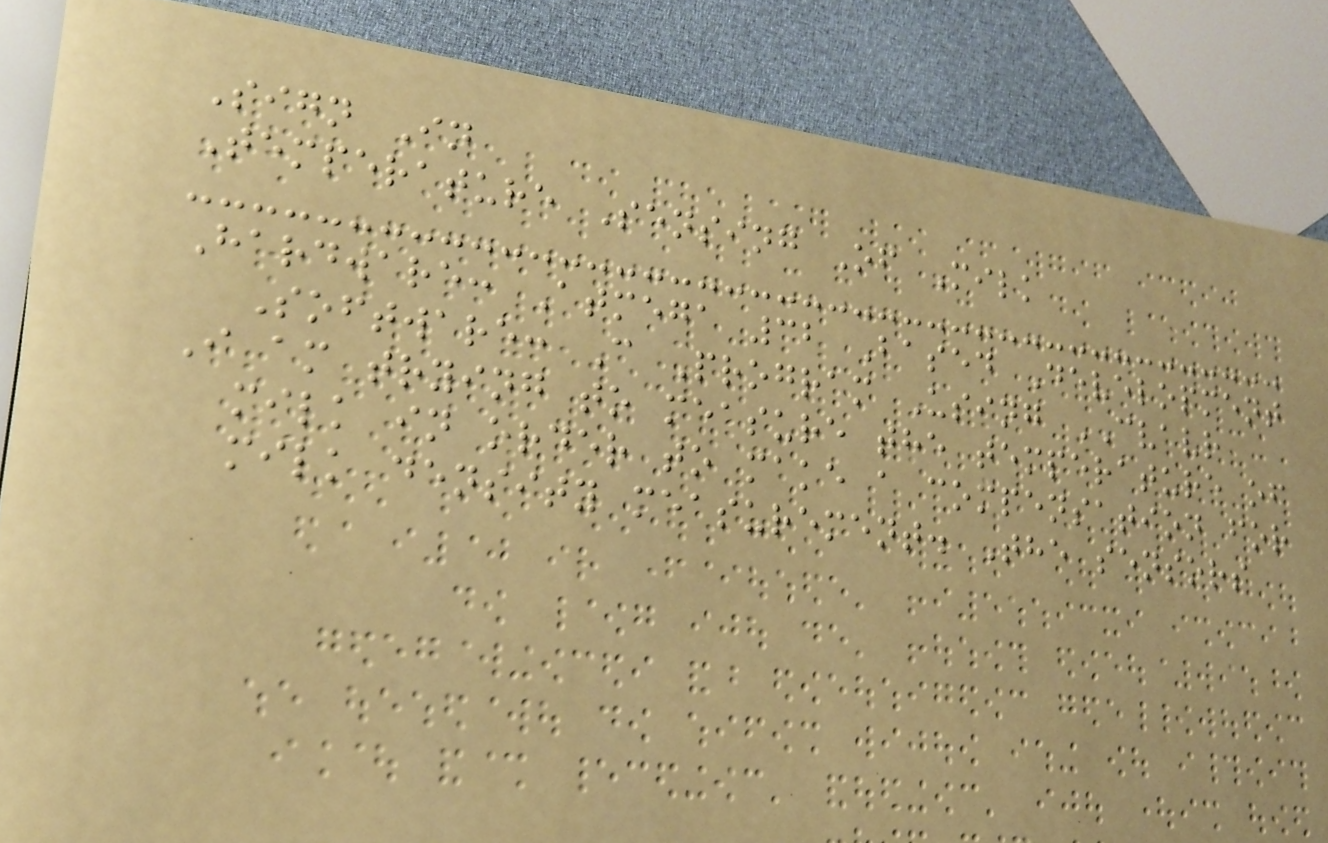Sign In
Temperature Sensing Of Milk
Hardware: Atmega 32 Based Development
Software: C Program Using CVAVR
I am trying to measure the temperature of
milk in order to make a compensation for
milk density measurement. The sensors
